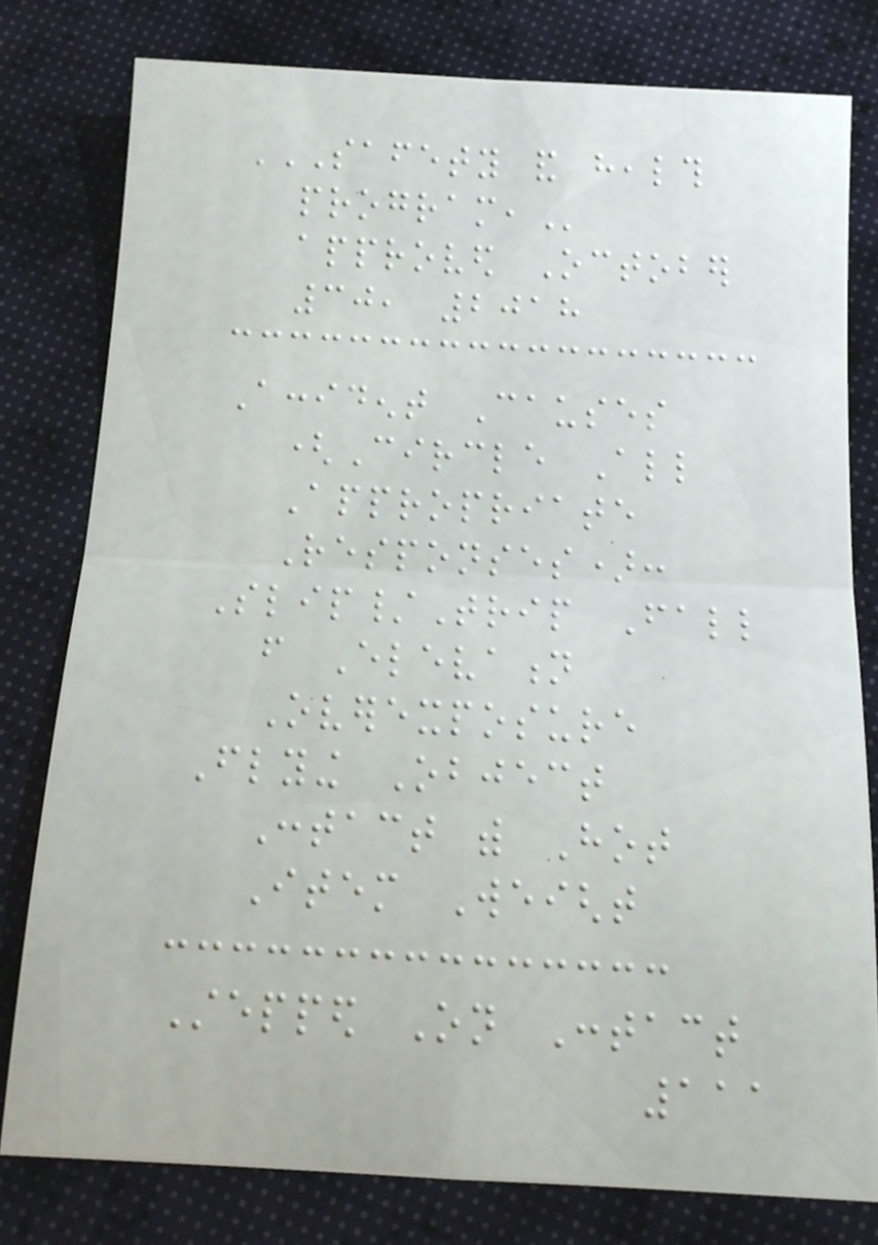SAFETY AND HEALTH
PROGRAM,
approved October
30, 2018
Accident Causes
(Circle All
Appropriate
Responses):
Slip/Trip Fall
from Elevation
Overexposure
Flying Object
Contact with Hot
Item Weight
Stepped On Contact
111
